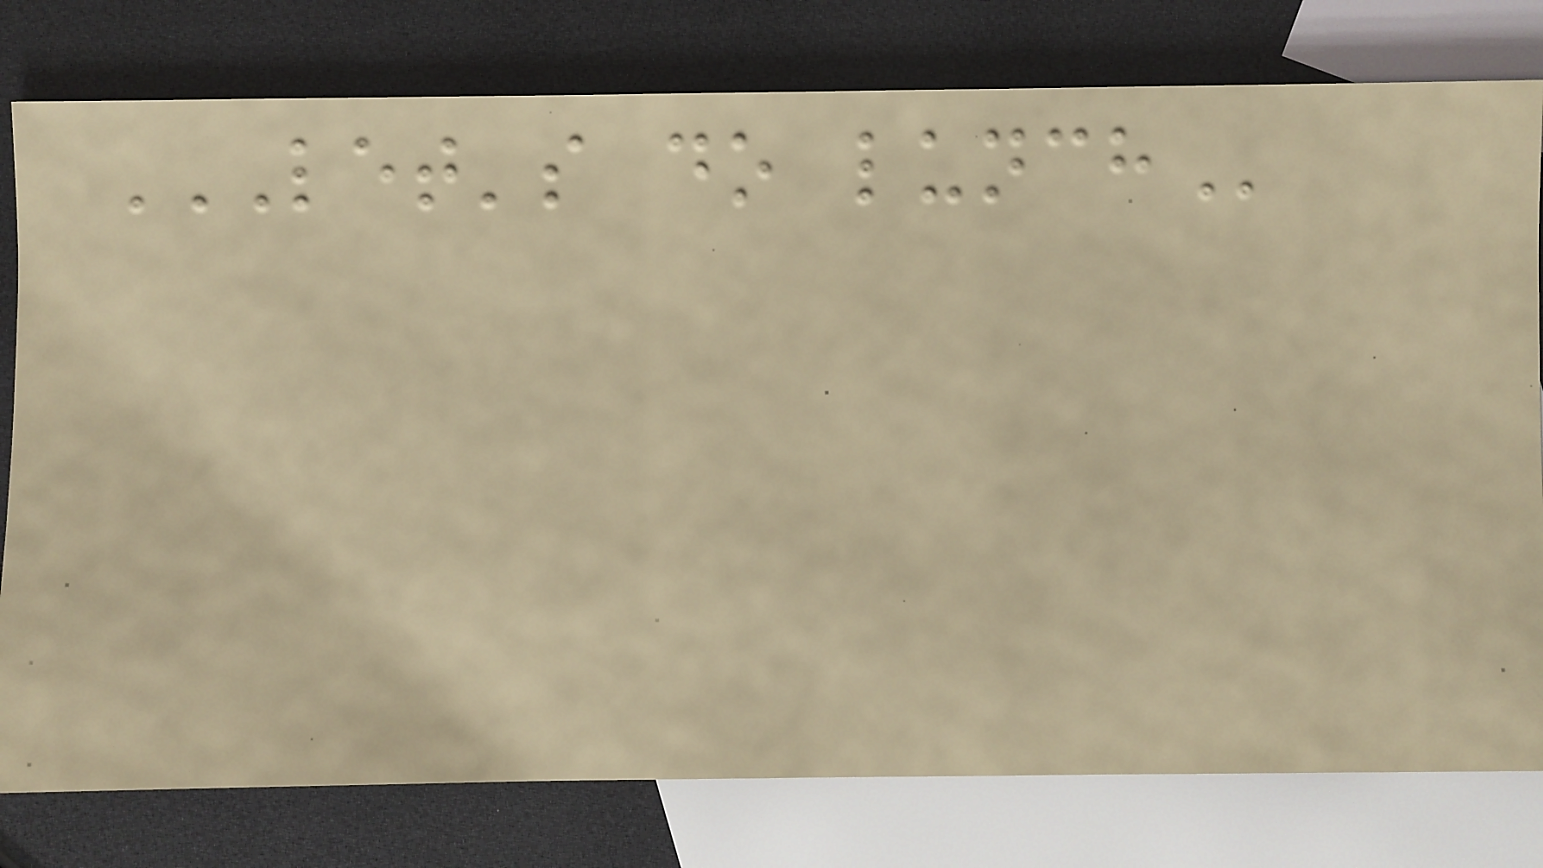LET'S DO LUNCH
